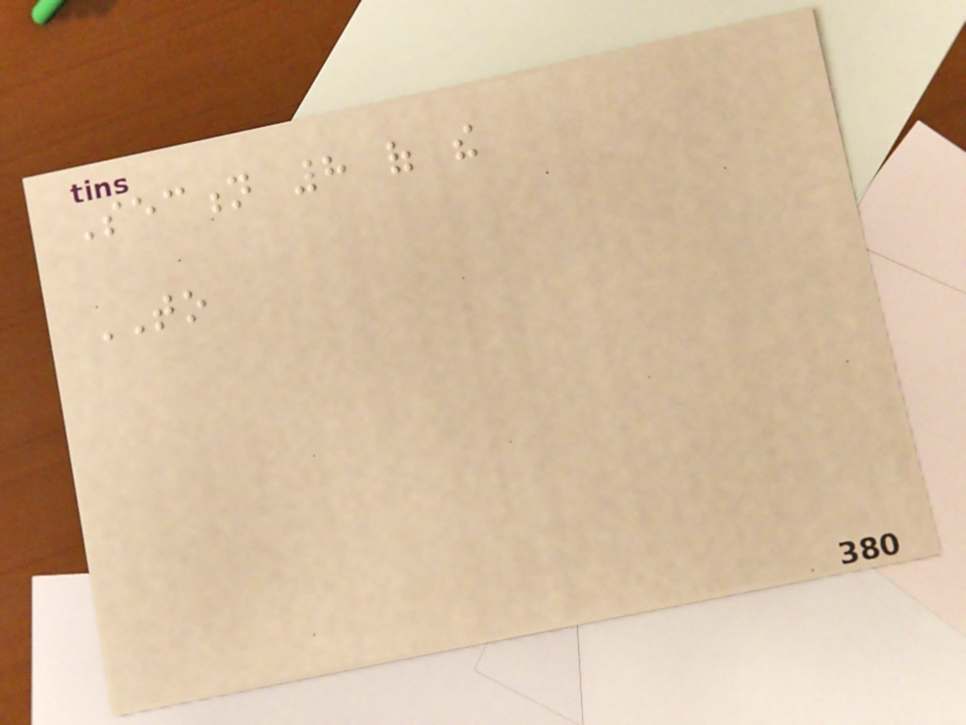Section 8 of the
TO
